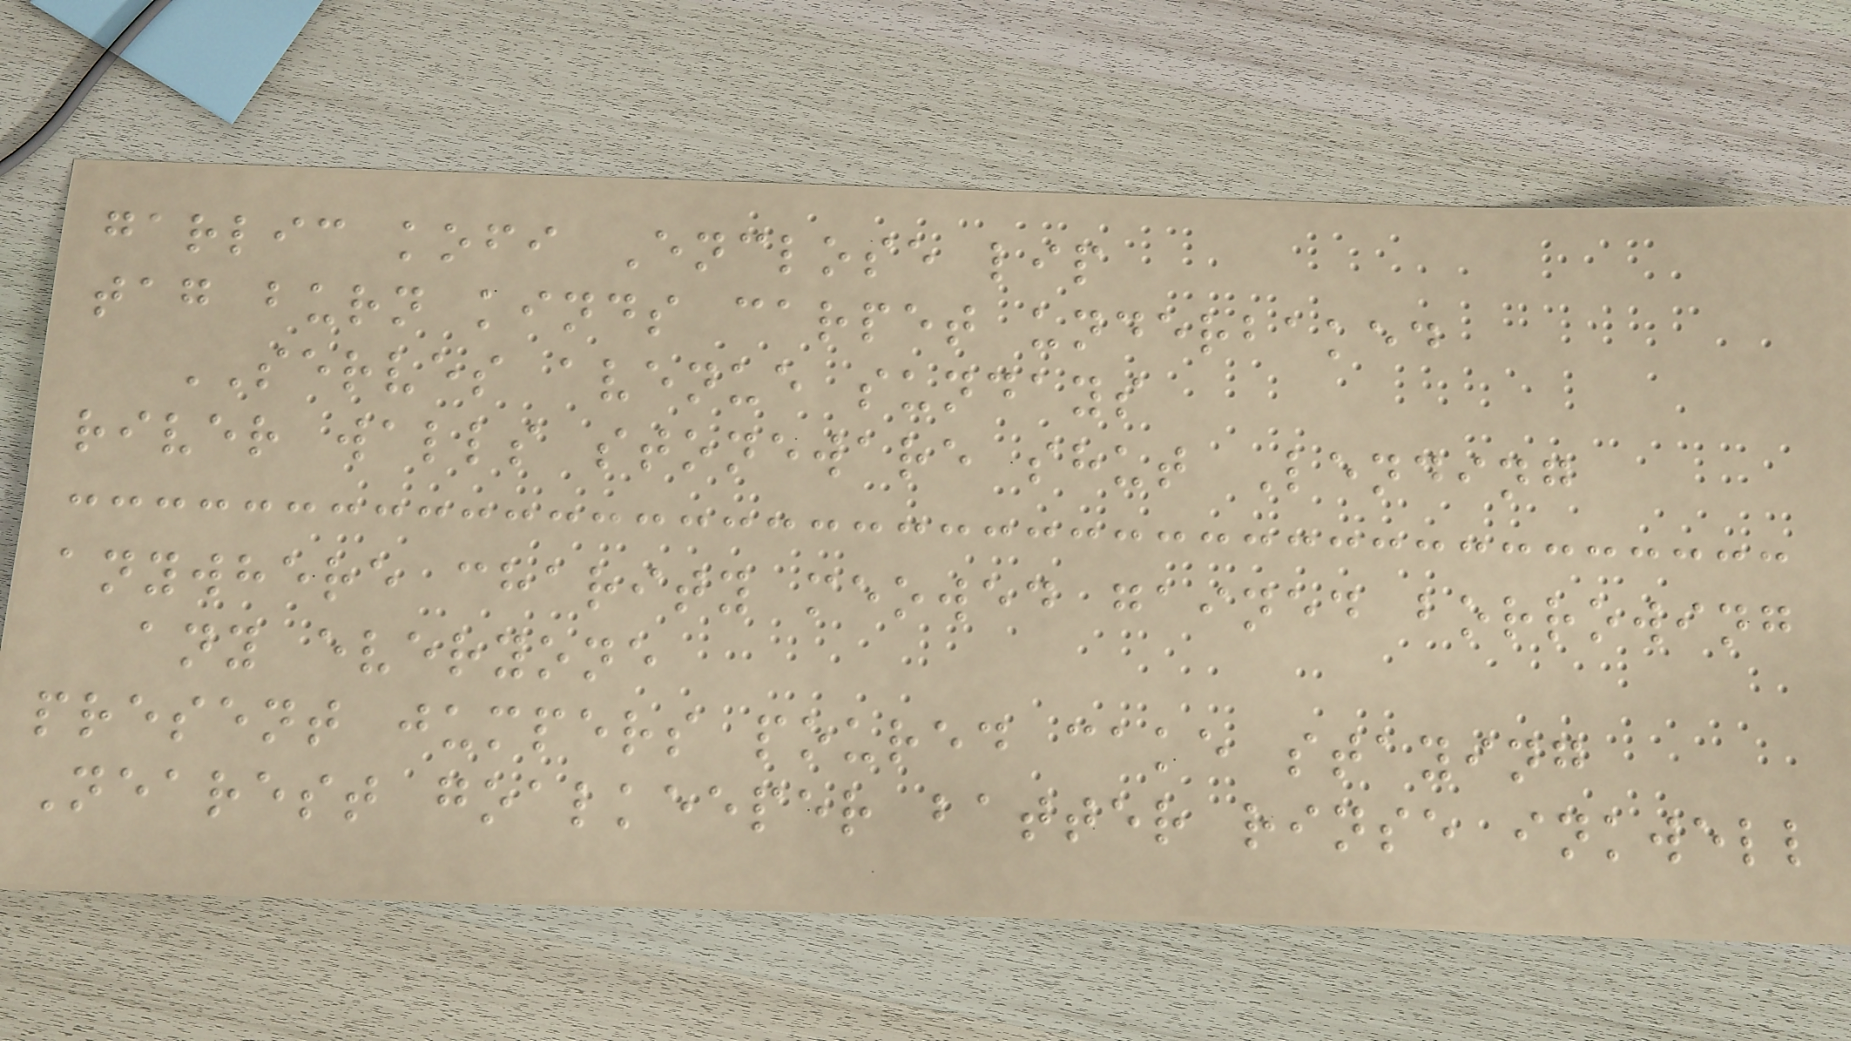garlic kofi Enclose lip
tag burn kinds carpet underbaked
SERVES avenue sundays
river walls stoneware shut Lending
anywhere charity meowed gained borrowing
any everyone
present jumpers poured cake staying
Nearest goalkeeper batter rinse inkwell
